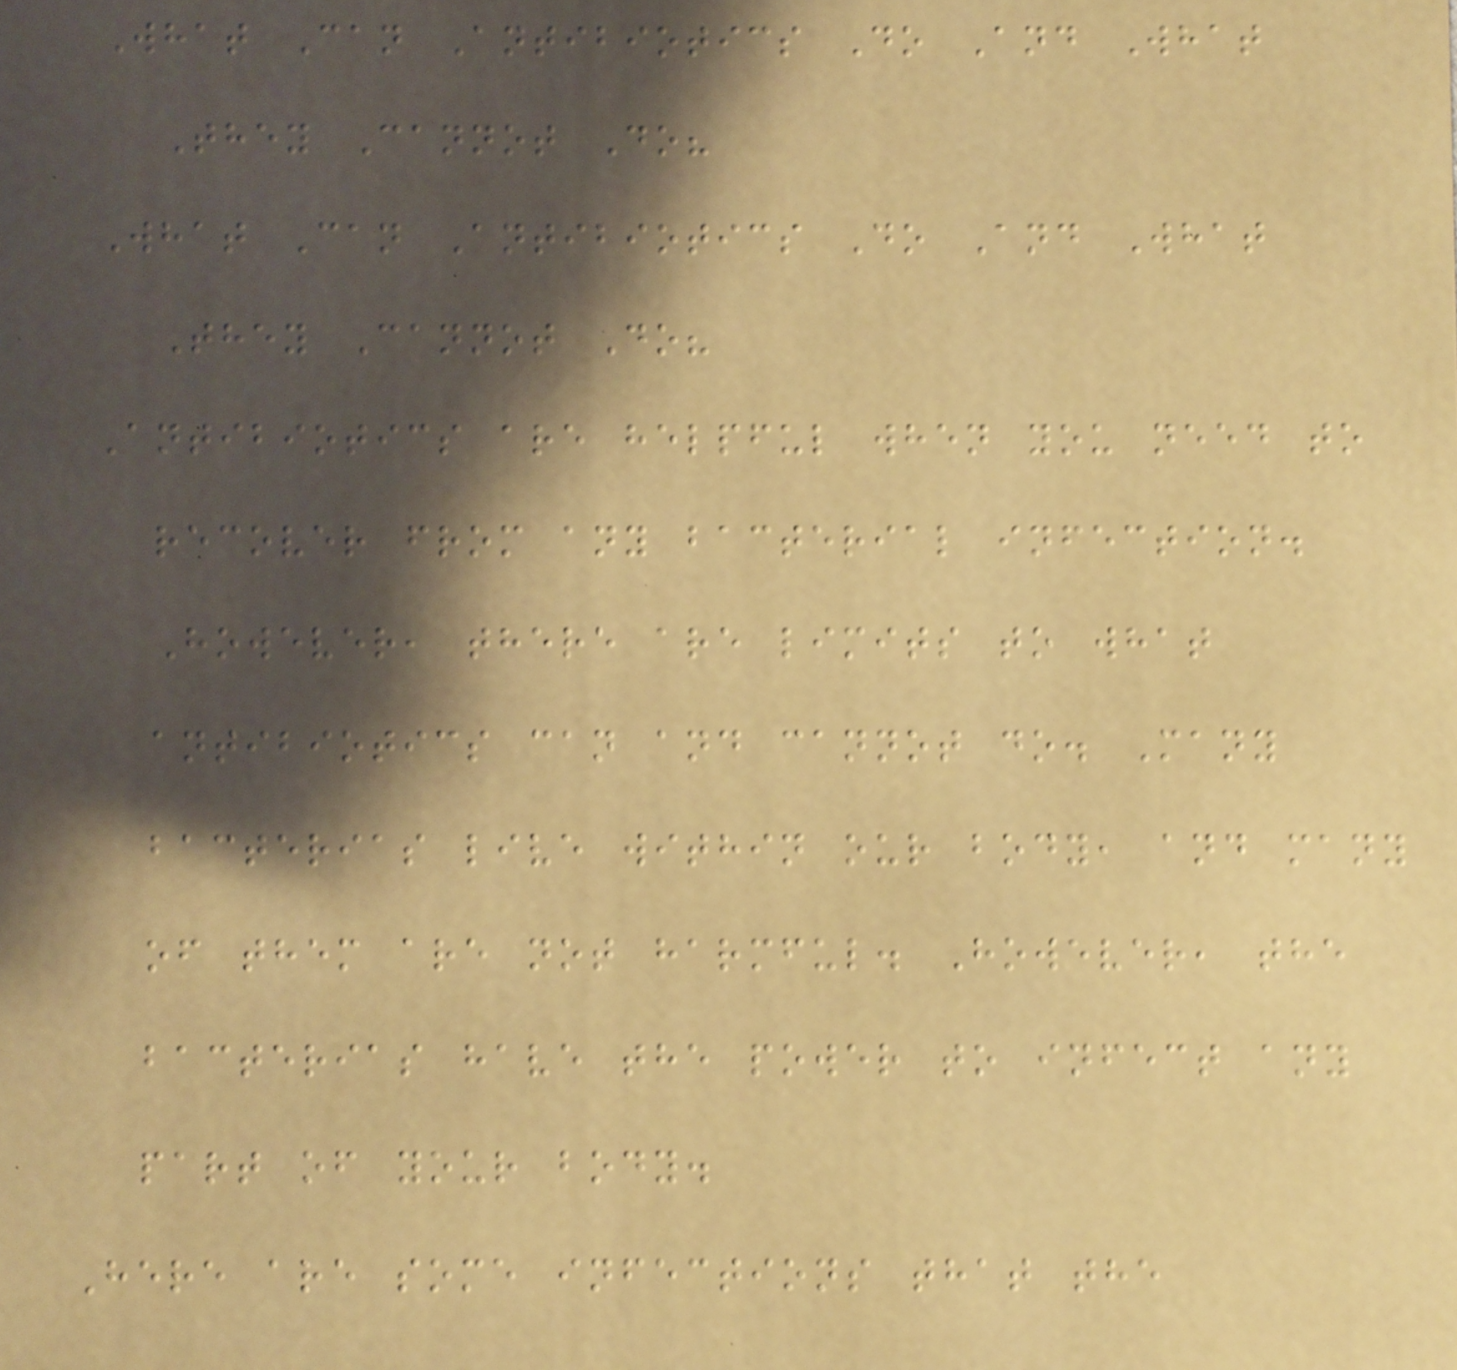What Can Antibiotics Do And What
They Cannot Do?
What Can Antibiotics Do And What
They Cannot Do?
Antibiotics are helpful when you need to
recover from any bacterial infection.
However, there are limits to what
antibiotics can and cannot do. Many
bacterias live within our body, and many
of them are not harmful. However, the
bacterias have the power to infect any
part of your body.
Here are some infections that the
